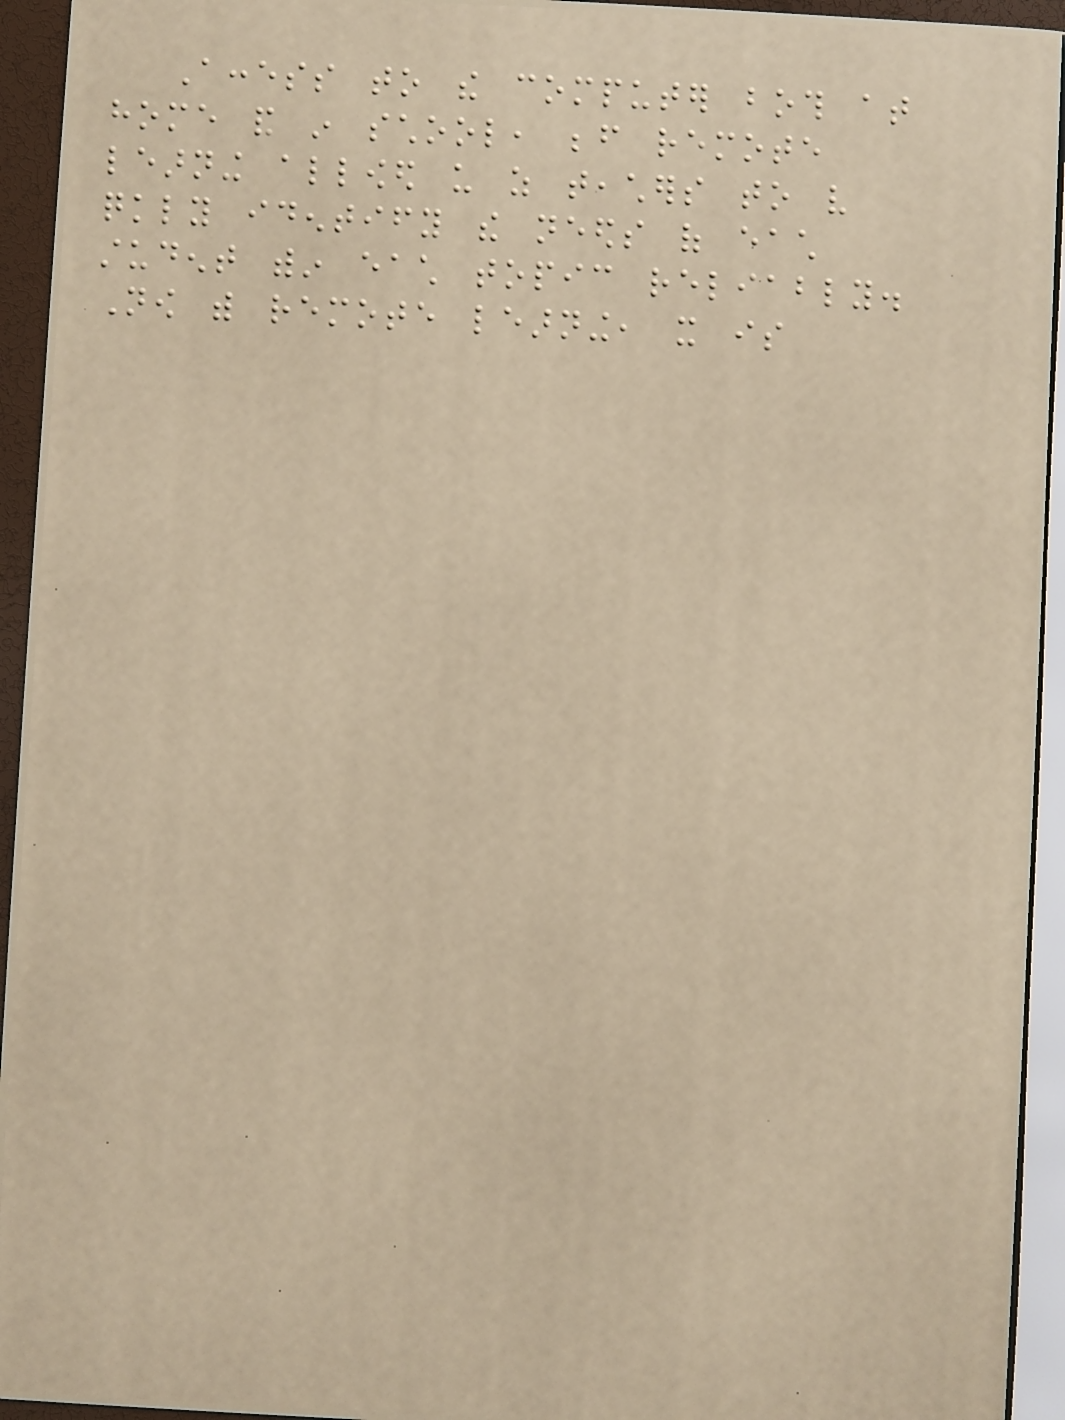Access to the computer both at
home and in school, before remote
learning allowed us as teachers to very
quickly identify the needs of each
student within each topic reliably.
Now with remote learning, it is
